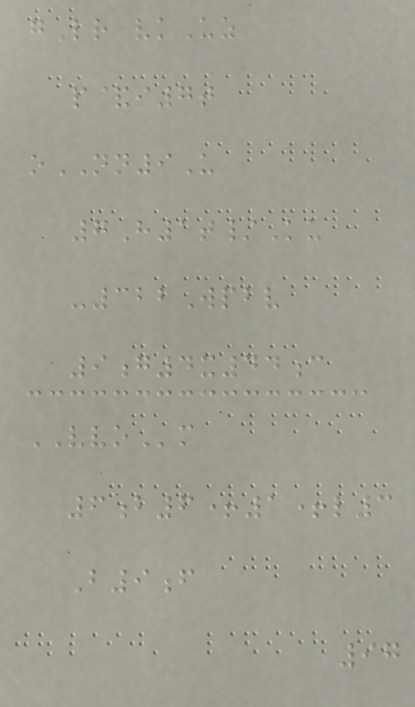gLr vkUz
p&i7t
oNN9U
7H1t/Ku
-322Wpbv
9g4x44c
VVOm
6b6+1+l3
B9f
97
